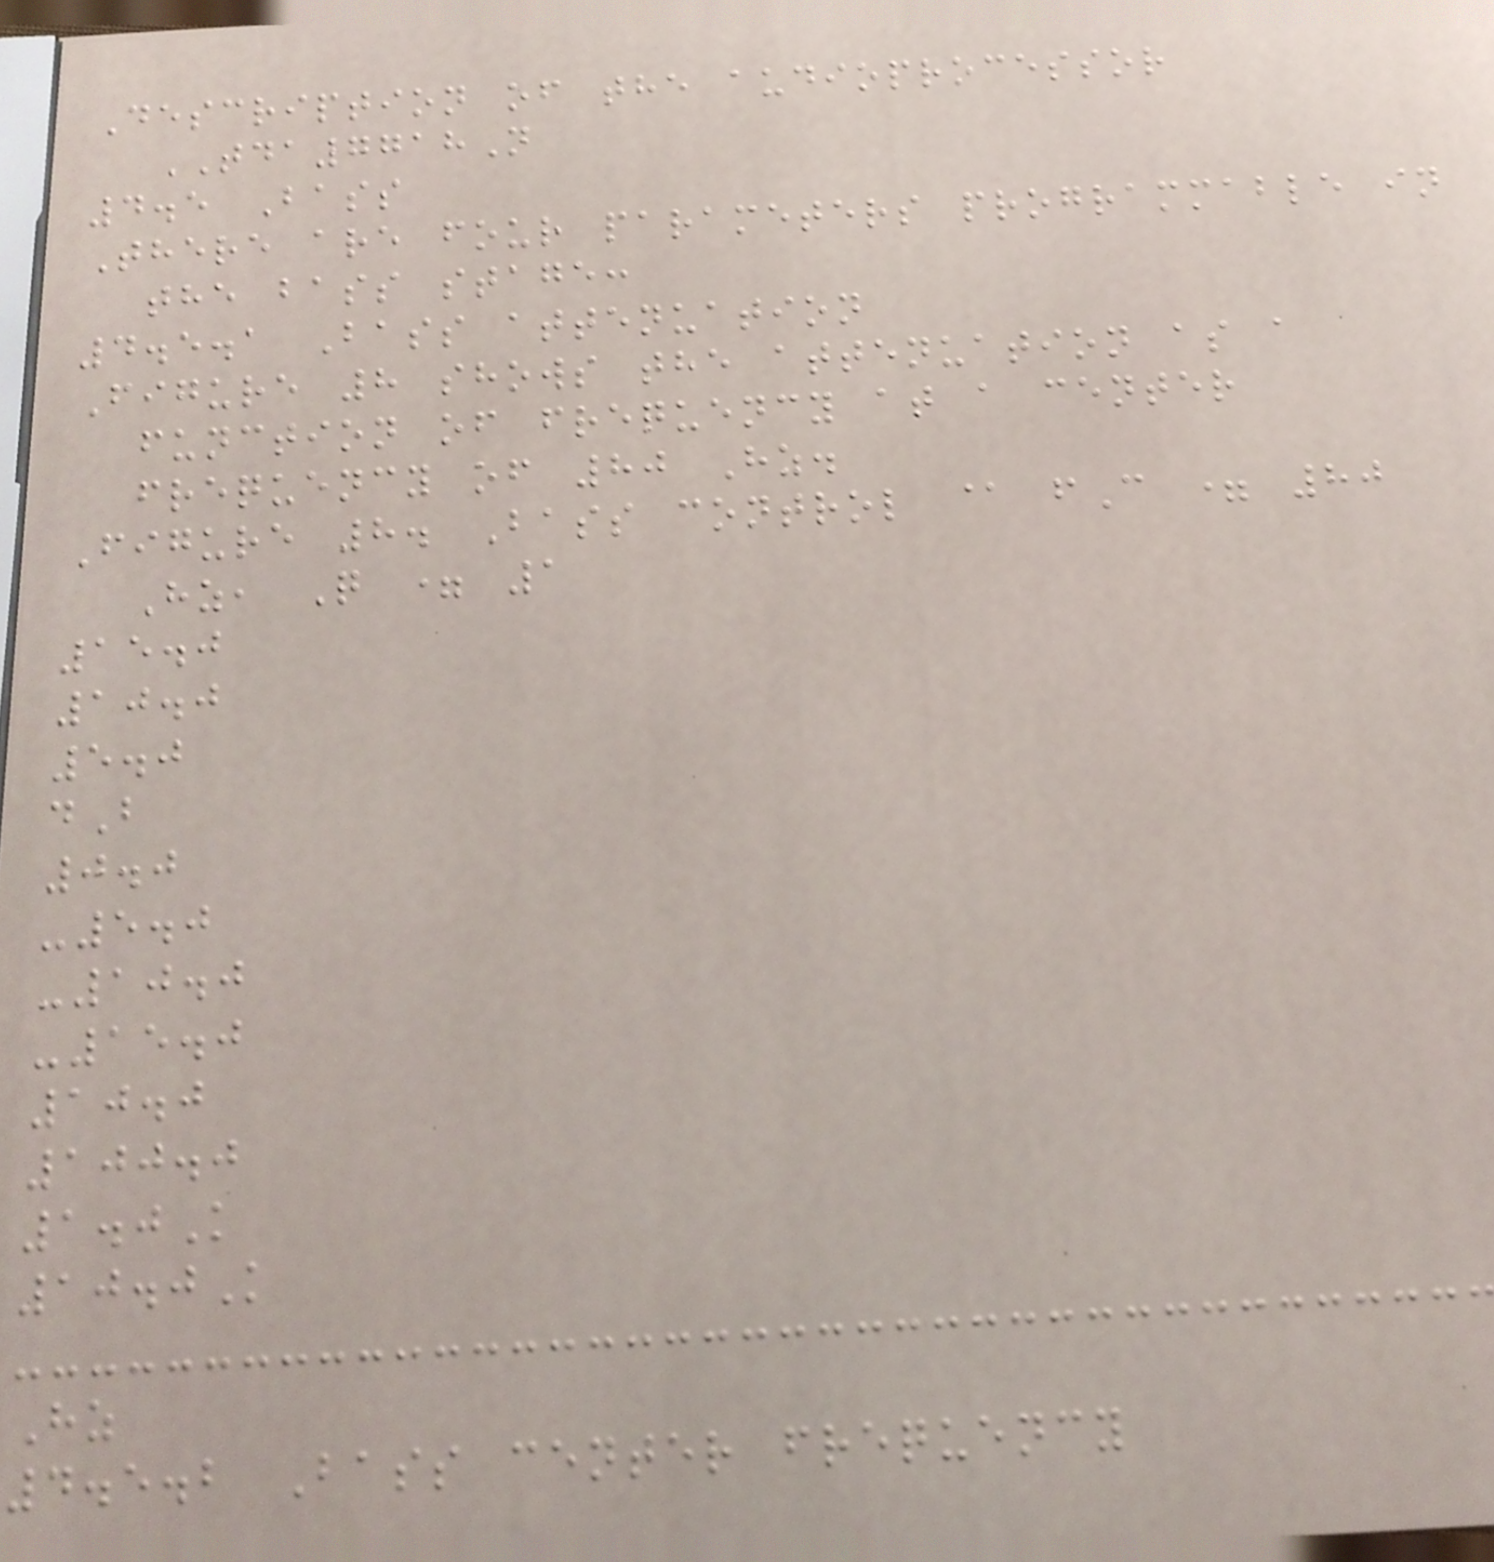Description of the audioprocessor
TDA7718N
4.5 Bass
There are four parameters programmable in
the bass stage:
4.5.1 Bass attenuation
Figure 8 shows the attenuation as a
function of frequency at a center
frequency of 80 Hz.
Figure 8. Bass control @ fC = 80
Hz, Q = 1
15.0
10.0
5.0
dB
0.0
-5.0
-10.0
-15.0
10.0
100.0
1.0K
10.0K
Hz
4.5.2 Bass center frequency
